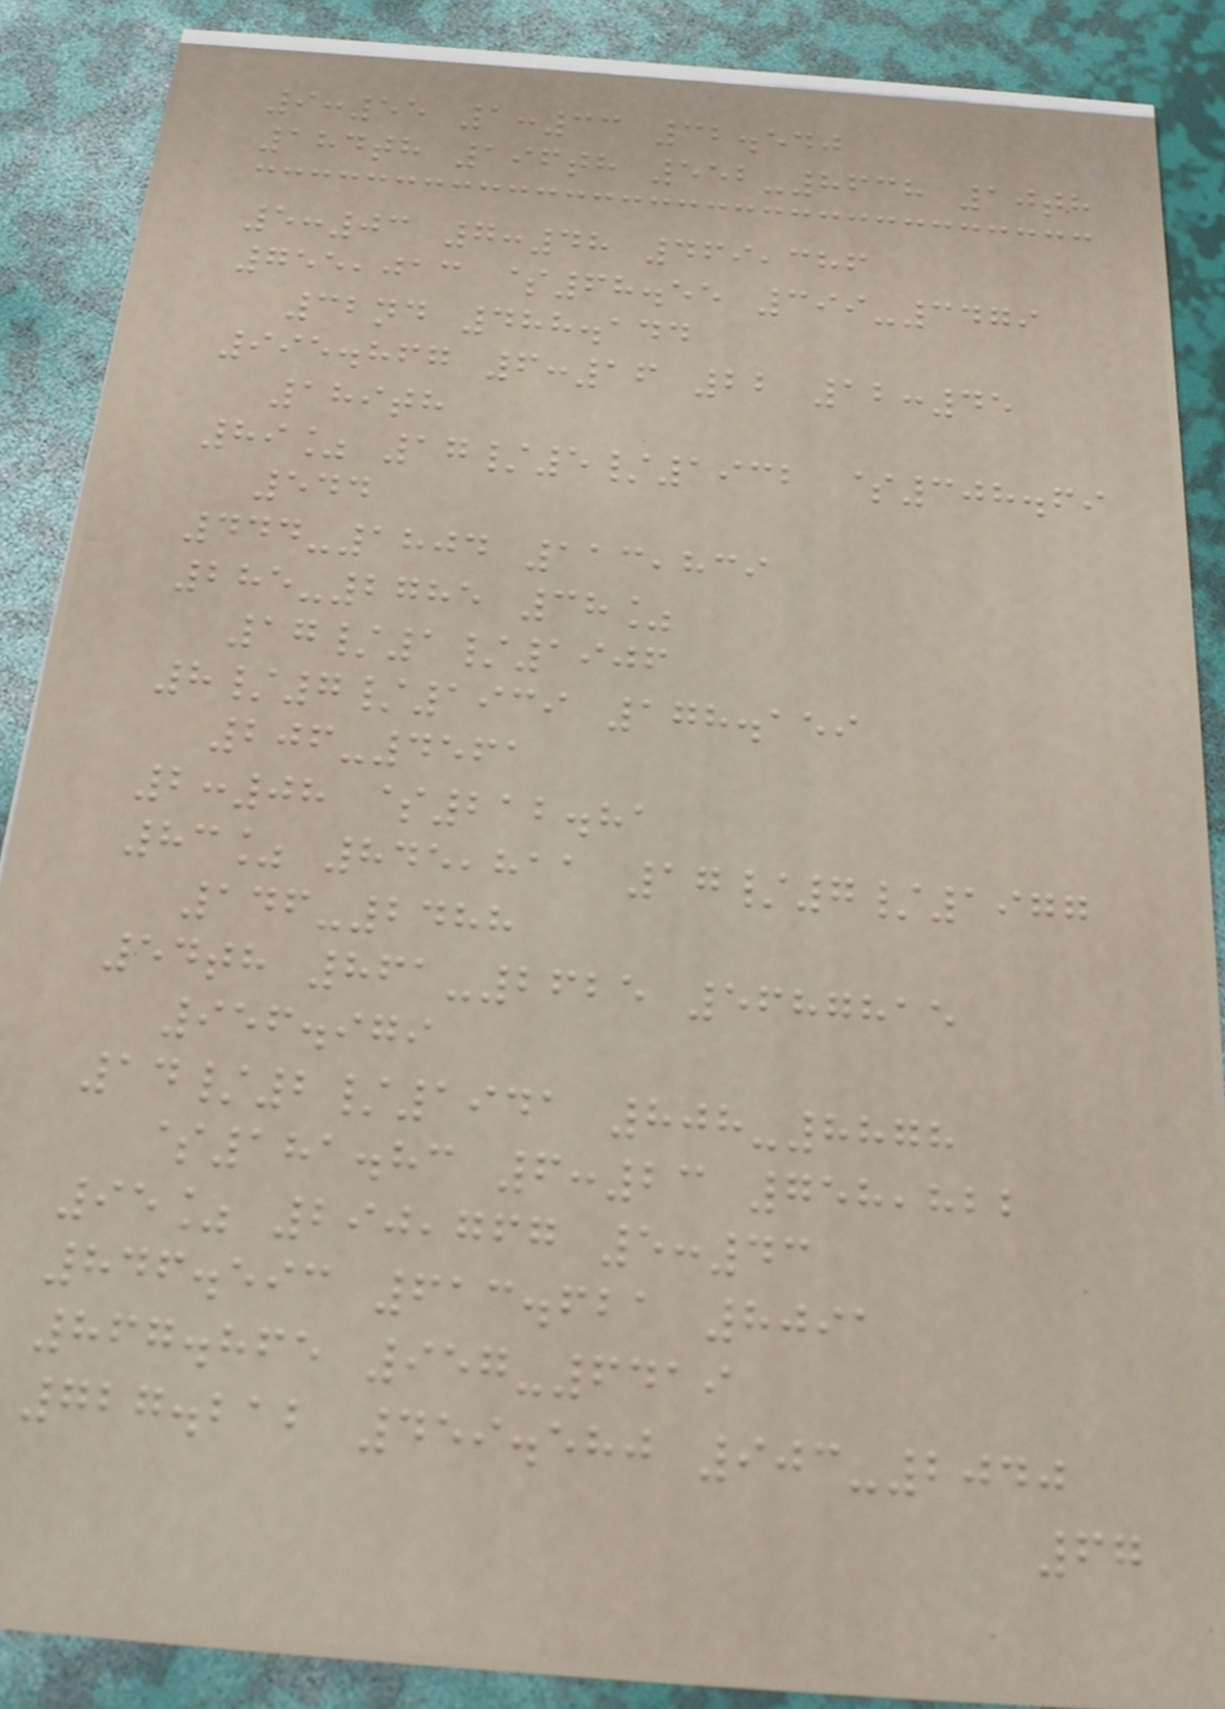9:55 1:33 32.540
184th 196th 552-8638 10th
5:03 7:48 469,386
755,013 $68.55 399-3479
32nd 488.144
995.867 6:16 22 12:45
189th
89% 17/5/1932 $308.69
544
444-1804 113,839
285-2785 38%
17/1/1906
8/7/1939 178.159
206-4561
2:08 $212.81
83% 845,811 17/7/1977
146-2488
54th 861-2625 5687815
956.979
14/2/1941 808-8878
$181.83 6:23 758,822
95% 290,767 5:43
846.593 613.621 8091
867.865 957-6419
727.212 459.580 903-2040
67
